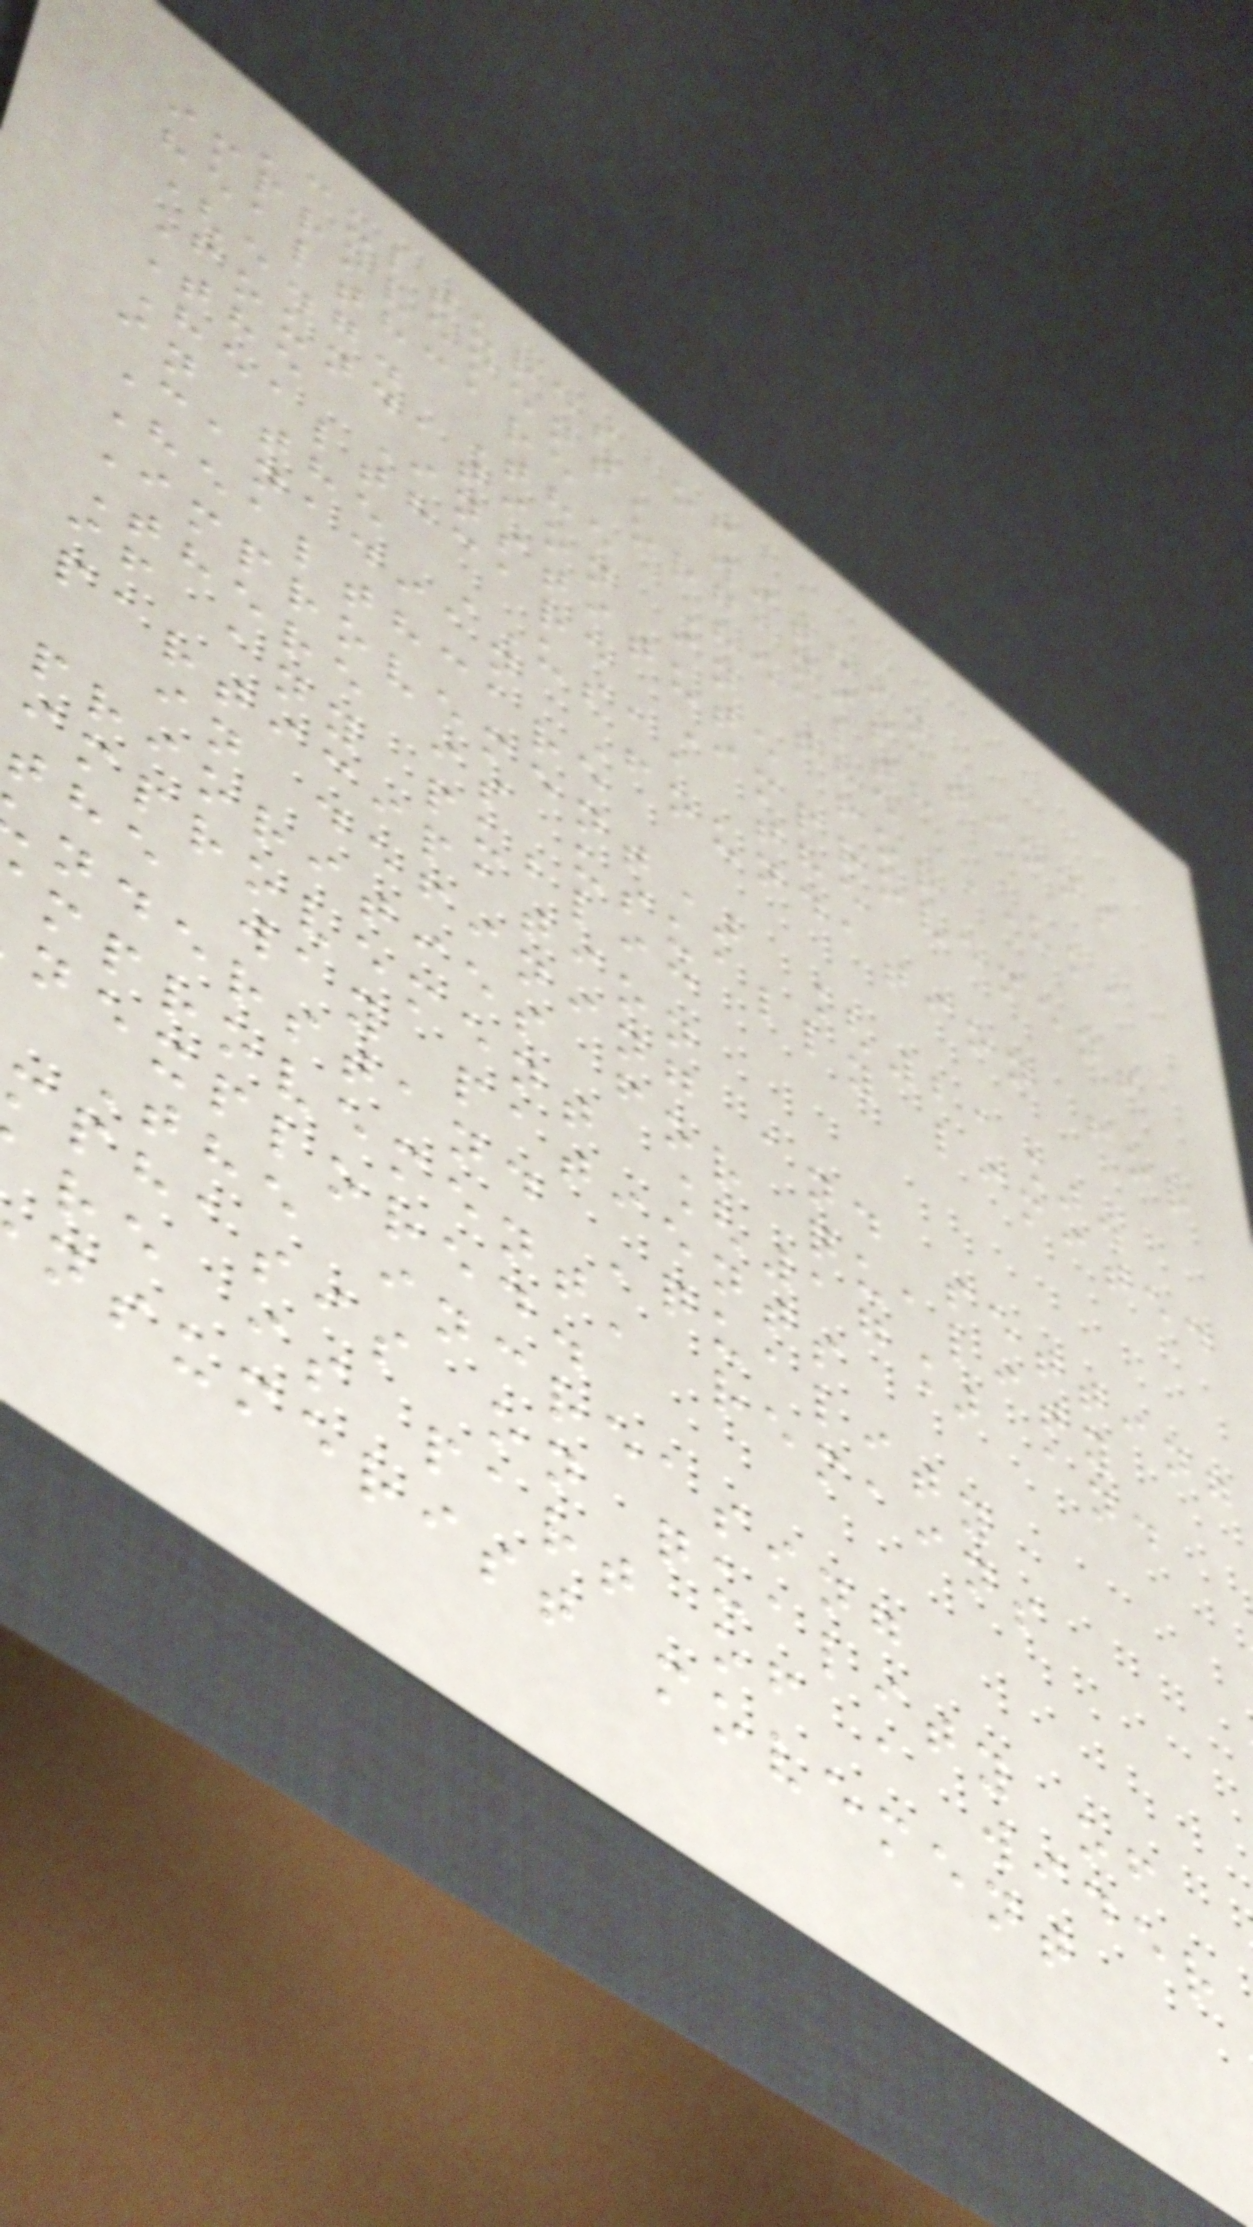'cultures of
improvement' within
healthcare organisations
(e.g. The Health
Foundation in the UK,
The Institute for
Healthcare Improvement
in the USA, the
Canadian Foundation for
Healthcare
Improvement) [21].
There is usually limited
if any public
participation
in defining and setting
priorities for quality
improvement [17] and
the way patients
nderstand 'quality
mprovement' remains
nexplored.
The increasing
mphasis on quality of
re is part of a wider
nsumerist movement
